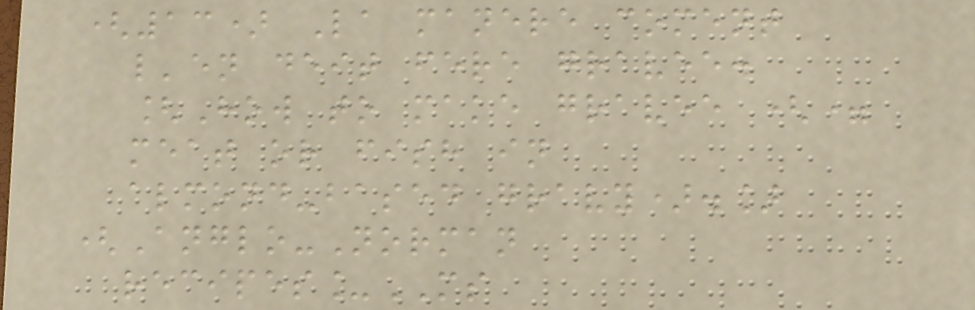(13) La manere coment
l'en deit fere gravee.
[How to make gravee (=
meat or fish in
almond-based gravy).]
(Anglo-Norman
recipes_MS
